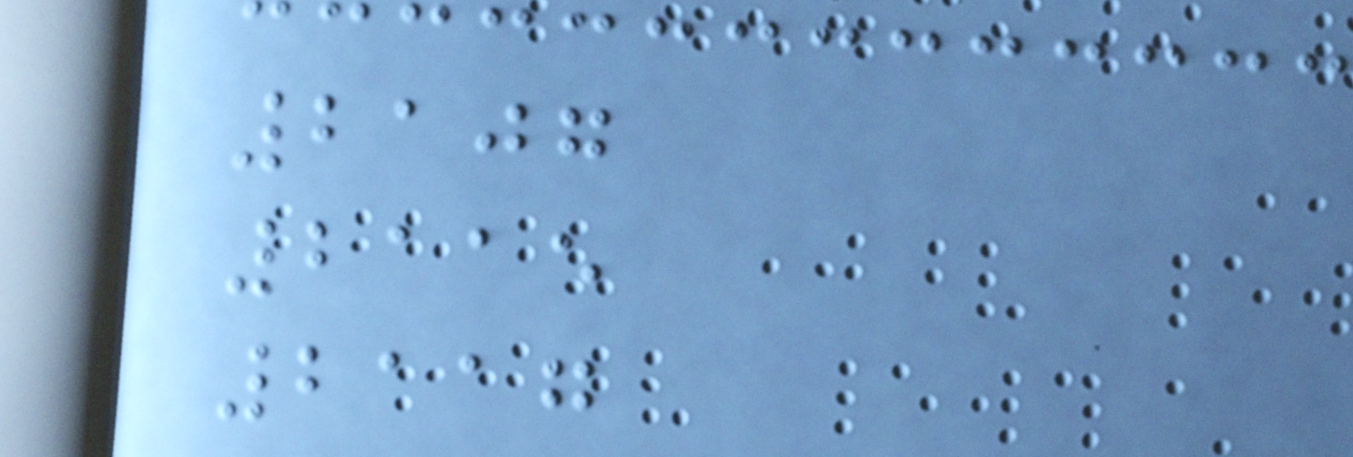2107
2115
2117
